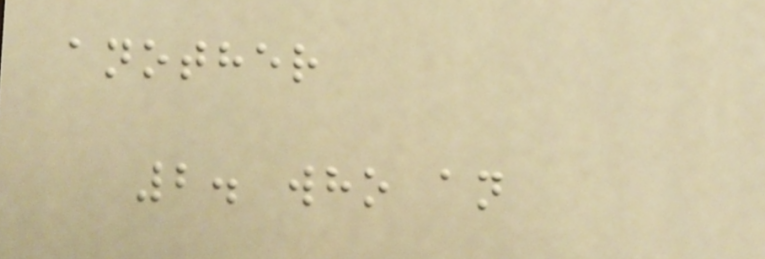another
2. who an
